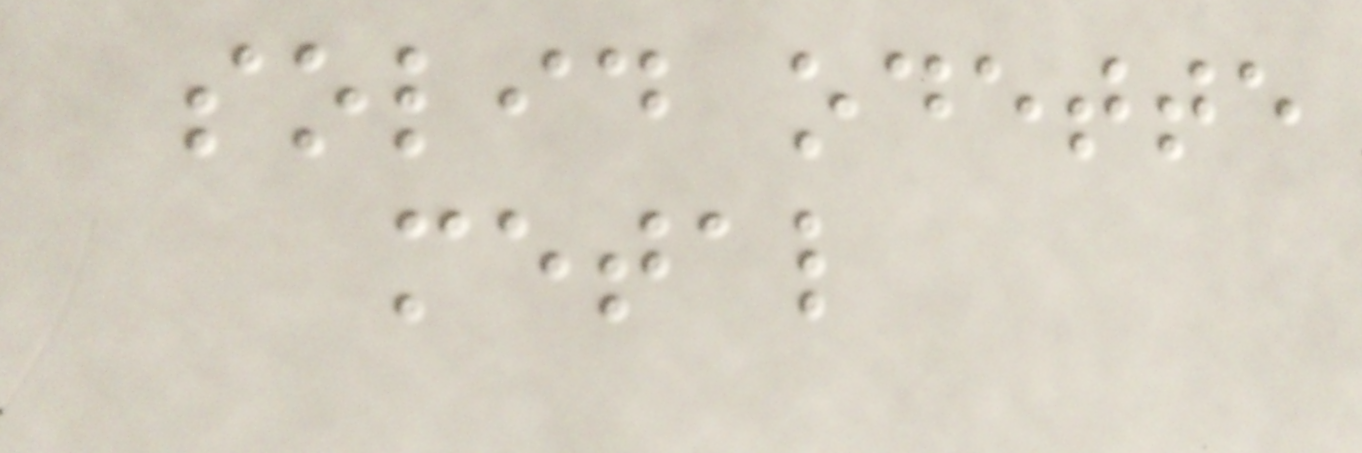solid odette
metal
